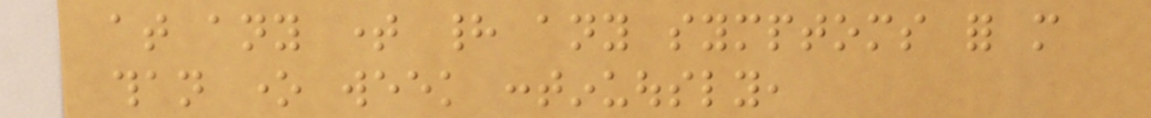at any time had any symptoms for more
than one week continuously,
